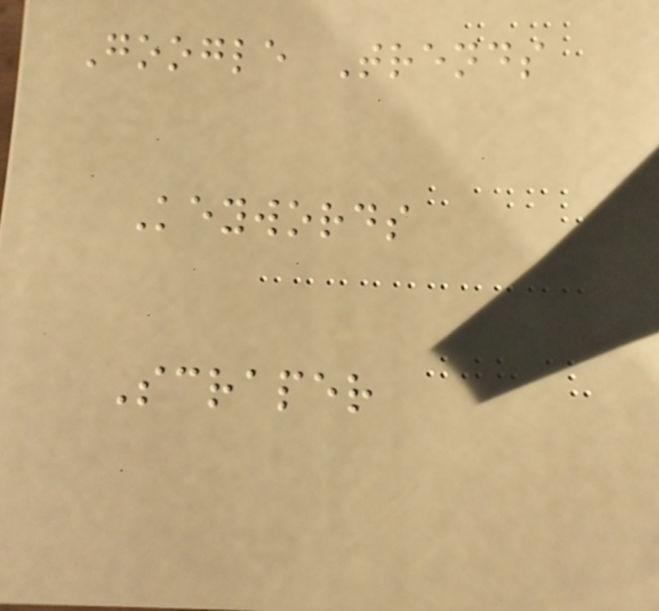Google Trends
Keywords
Scraper
